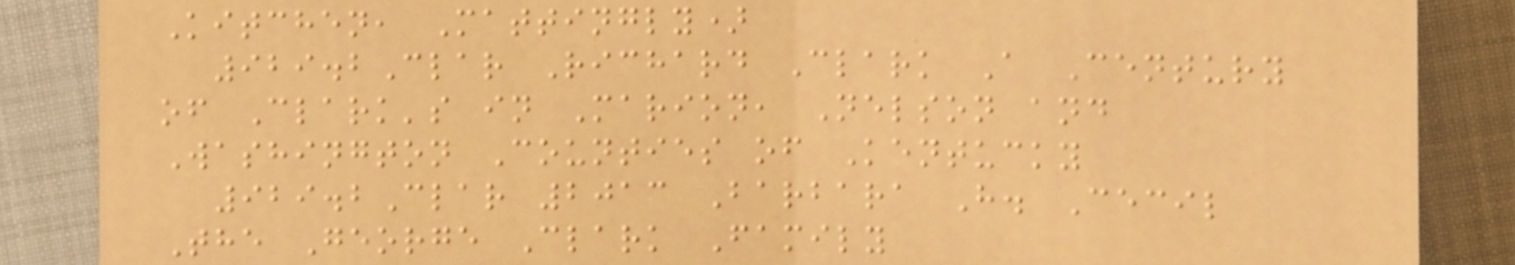Kitchen, Mattingly)
929.2Clar Richard Clark A Century
of Clark's in Marion, Nelson and
Washington Counties of Kentucky
929.2Clar 2013 Barbara H. Cecil
The George Clark Family
